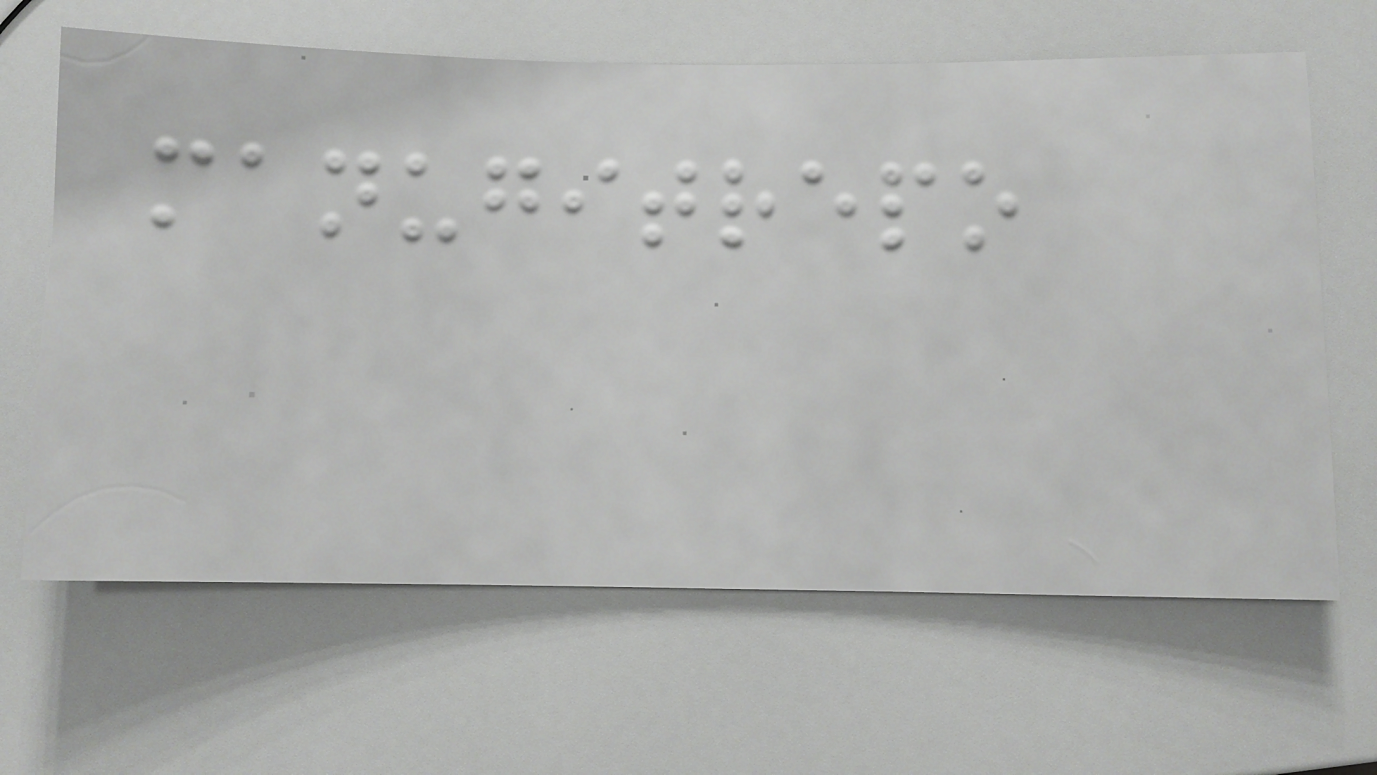manugitrepo
